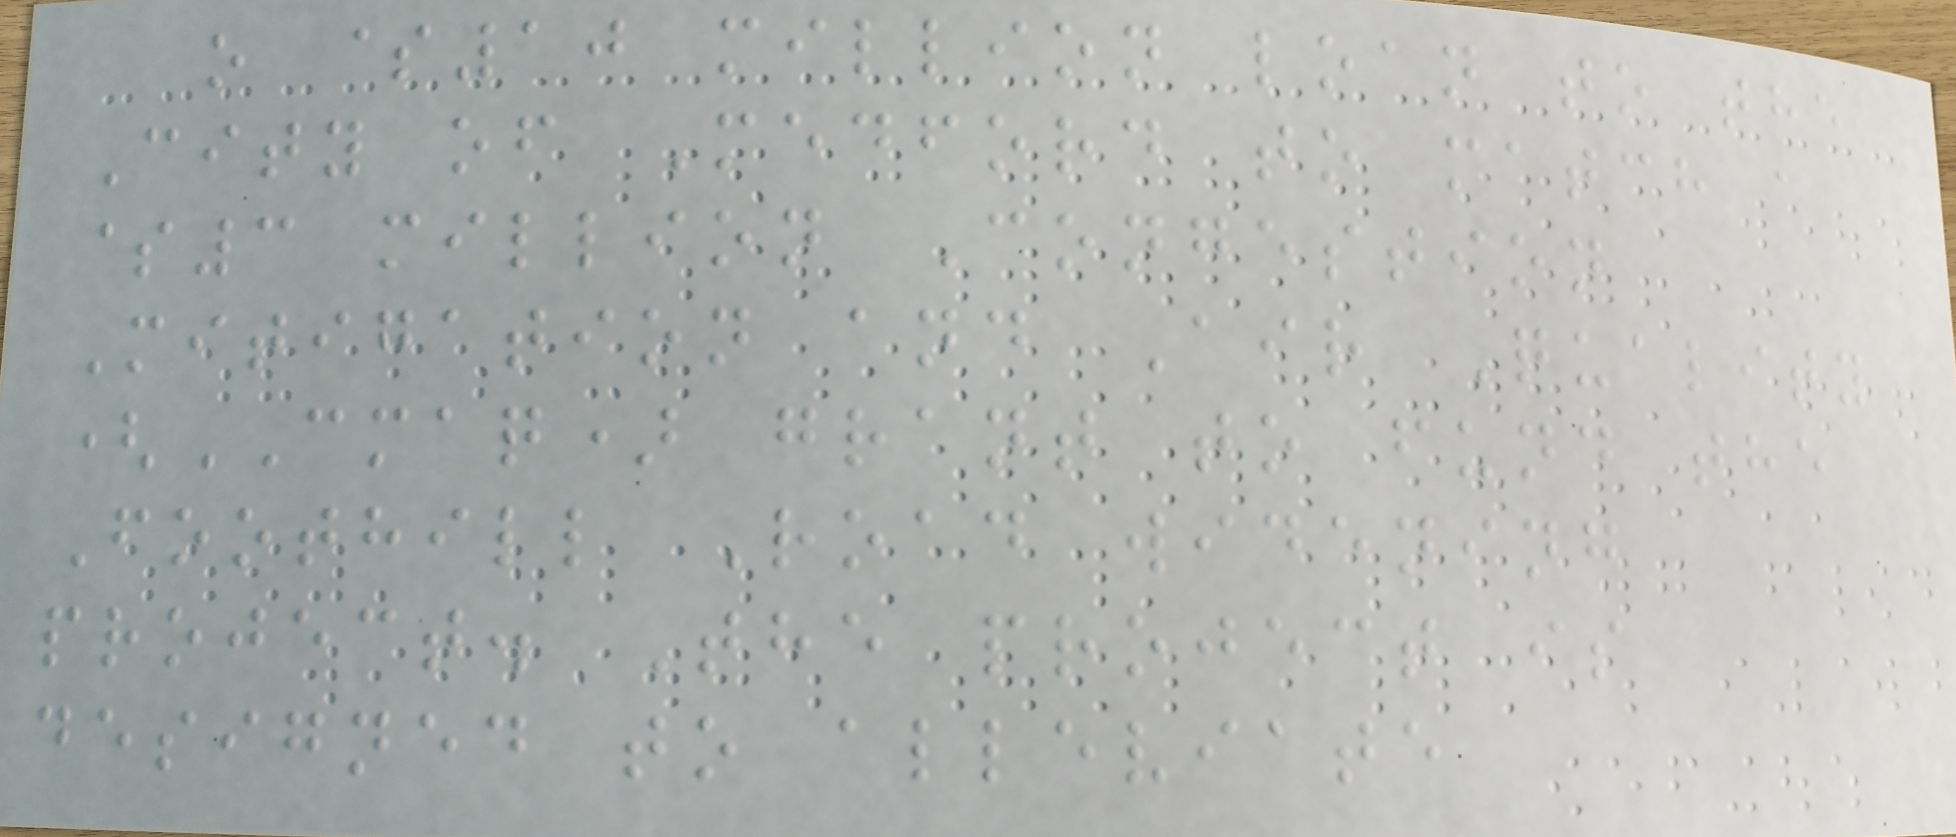o $10 million loan to the
City of Medford to match a
$3 million Congestion
Mitigation and Air Quality
(CMAQ) grant to fund the
Foothill Road widening
project. The project is
designed to alleviate
